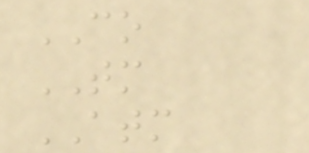CO
TM
ATM
